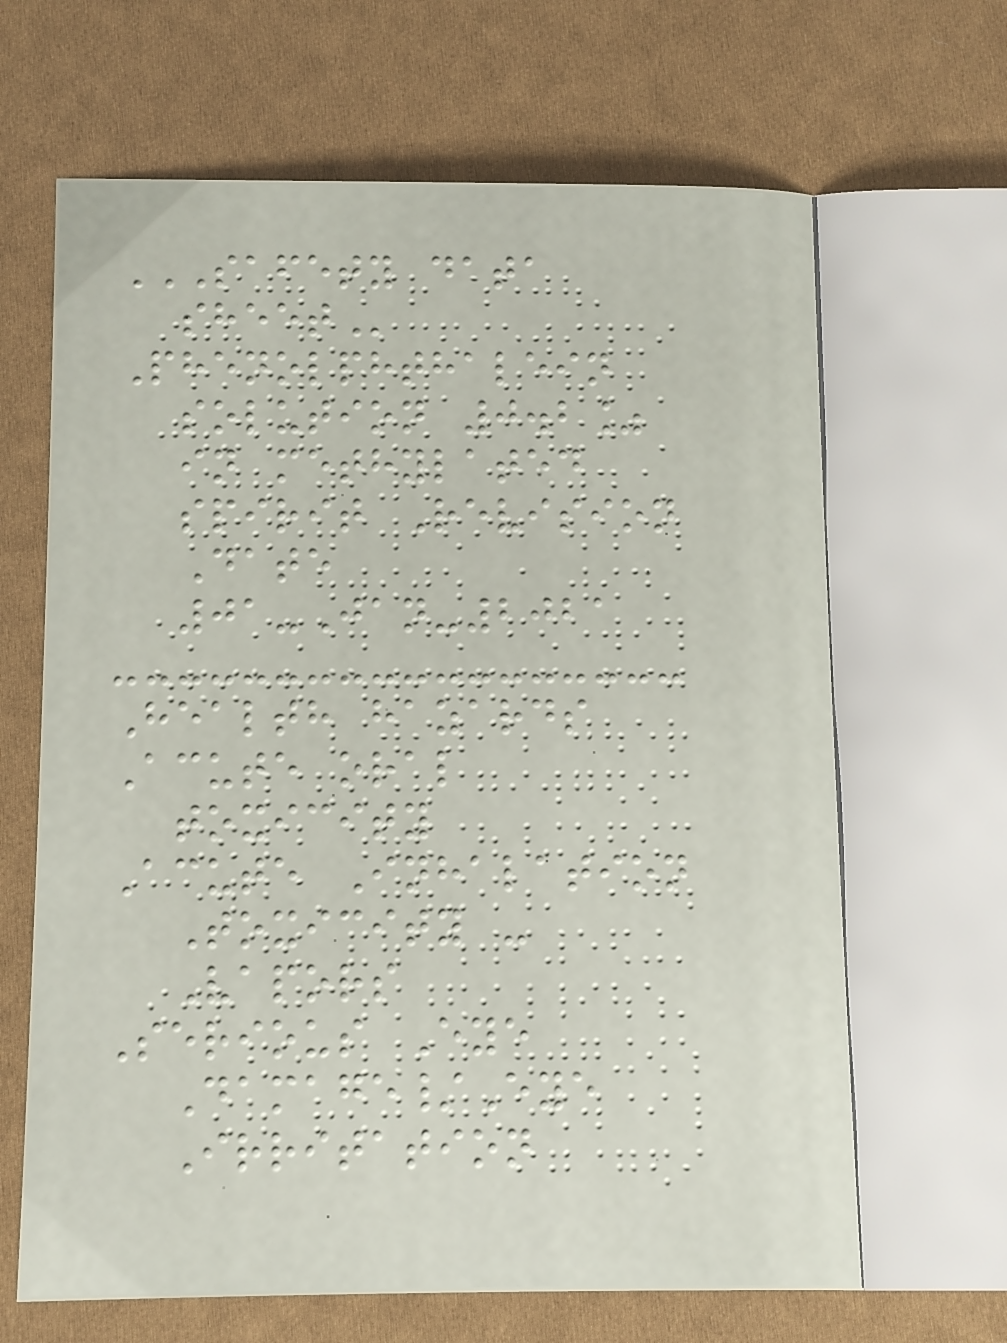SAFETY DATA
SHEET
Phenolphthalein
solution 0.2%
in methylated
spirit Revision
Date
01-Jan-2021
Health hazards
Acute oral
toxicity
Acute Inhalation
Toxicity -
Vapors
Serious Eye
Damage/Eye
Irritation
